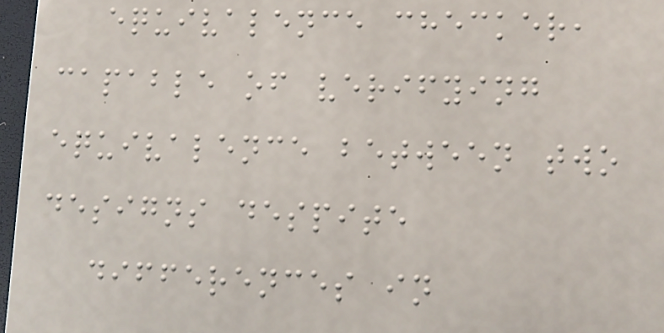equivalence checker,
capable of verifying
equivalence between two
designs despite
differences in
